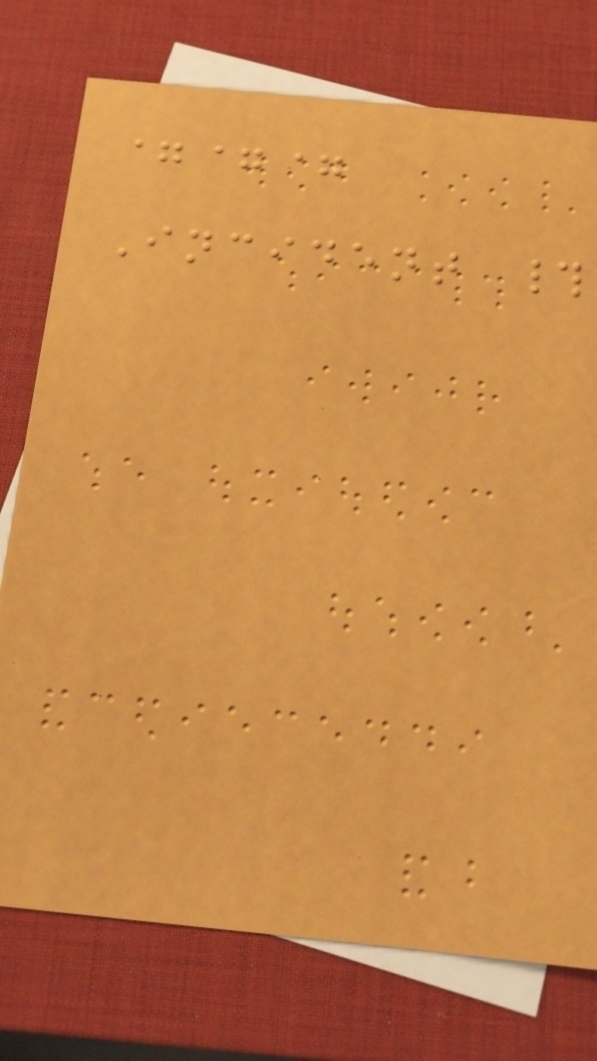===
Incident #
